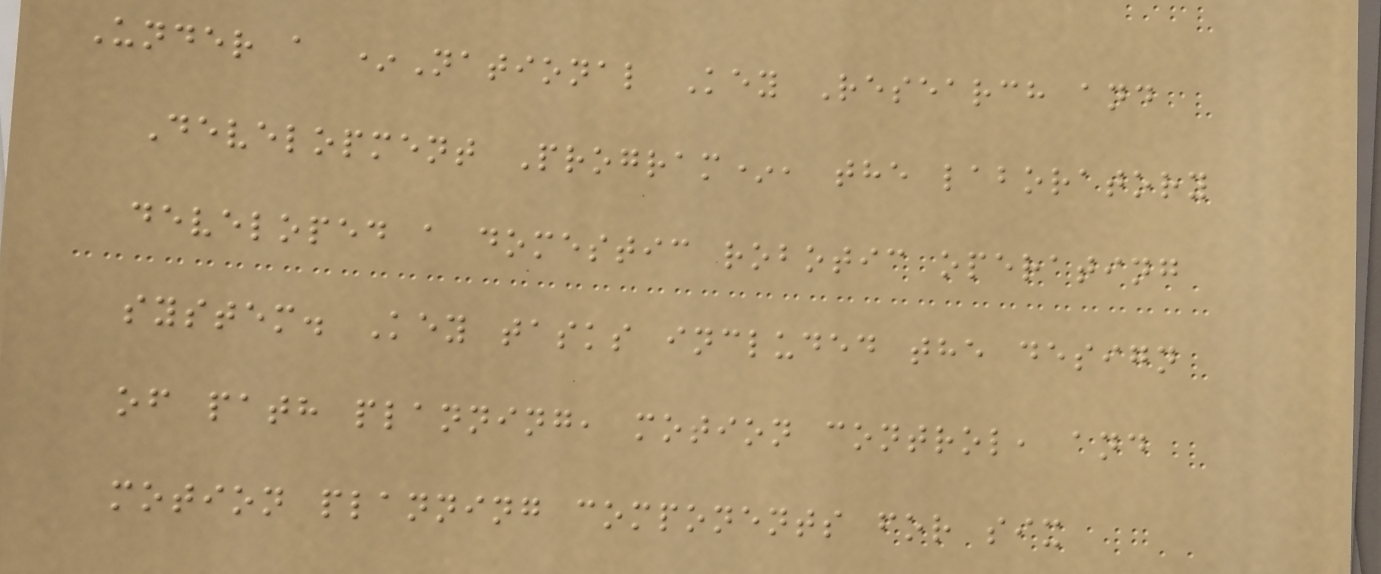Under a *National Key Research and
Development Program*, the laboratory
developed a domestic robotic operating
system. Key tasks included the design
of path planning, motion control, and
motion planning components for six
